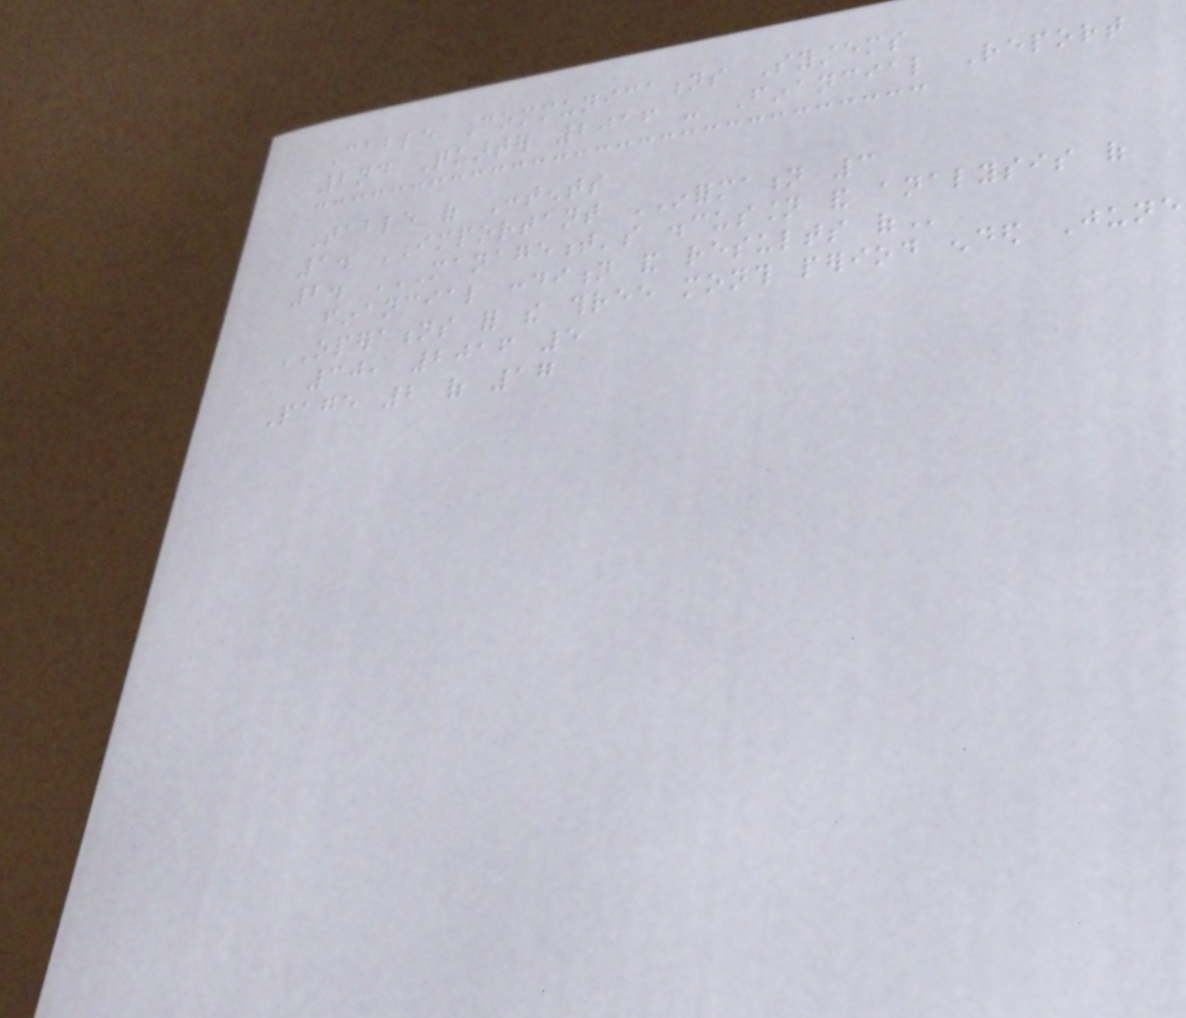Cable Communications Systems
2nd Quarter 2016 - Financial Report
Table of Contents
1. IMPORTANT INFORMATION 3
2. MANAGEMENT'S DISCUSSION AND ANALYSIS OF
FINANCIAL CONDITION AND RESULTS OF
OPERATIONS for the three month period ended June
30, 2016 5
Page 2 of 17
